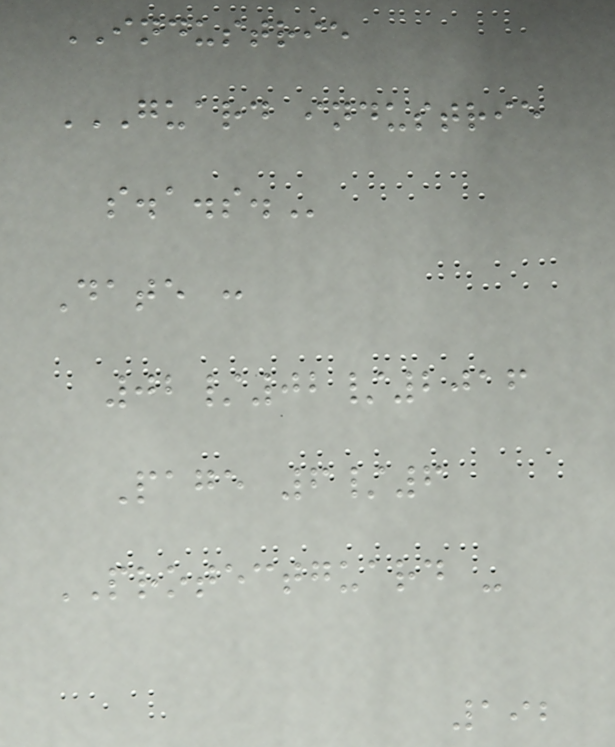INDUSTRIE
GUARD INDUSTRIE
S.A.S.
Date :
02/02/2016
Page 6/6
PROTECTGUARD -
192
